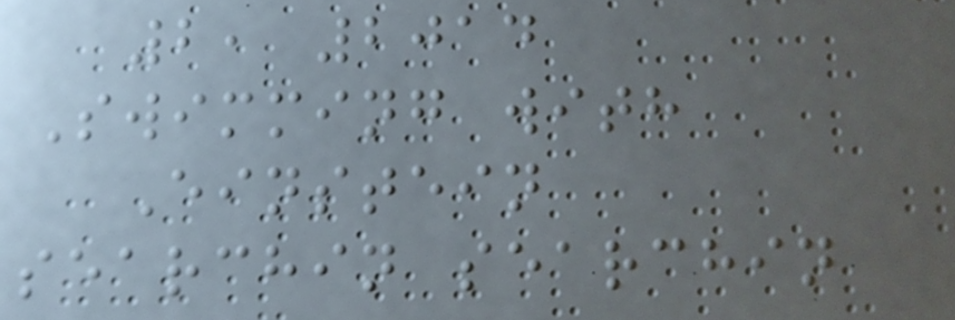2, 2014
Swimming with
Einstein
searchin searchin
